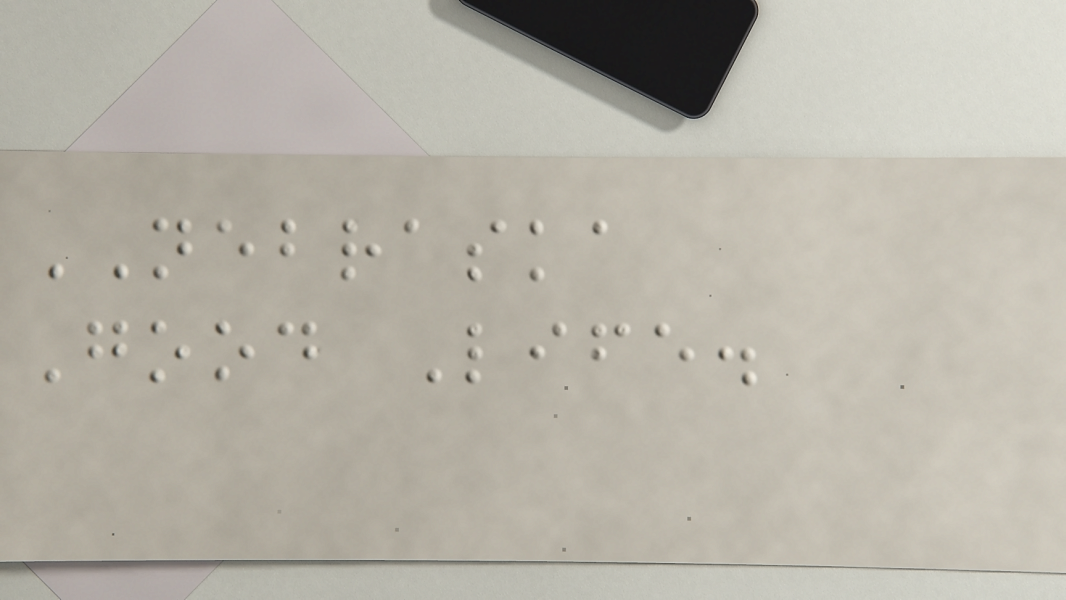NEBRASKA
Good Life.
